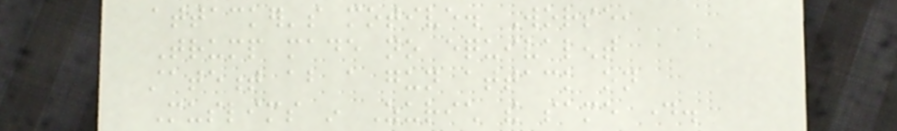attacker's motive. Worse,
Trump made no equivalent
statement about a gun attack on
Muslims in Zurich the same day.
